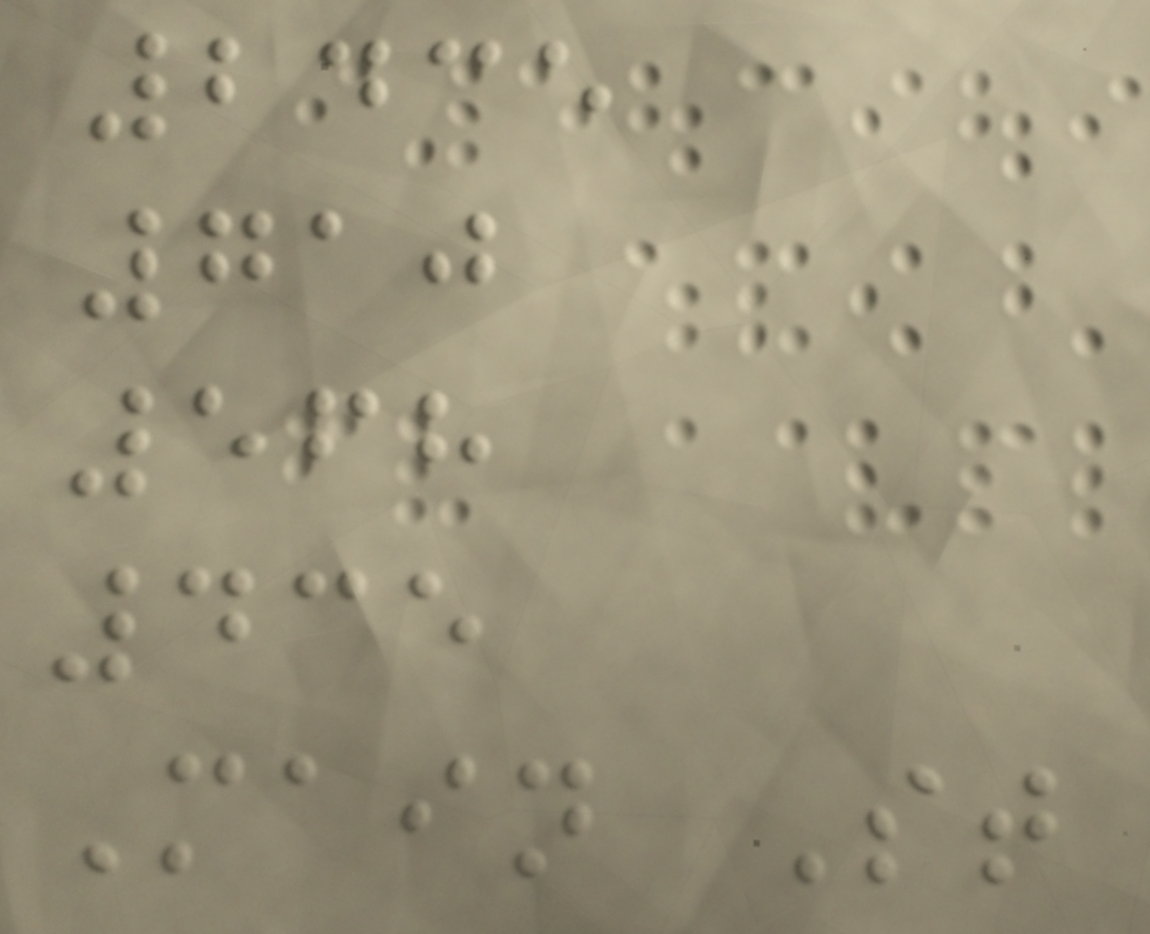2435
710
568
435
Main St
